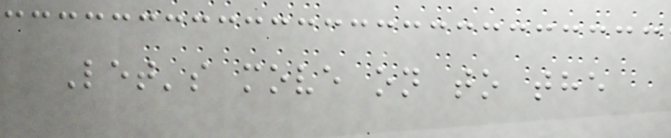Let's move on to the
